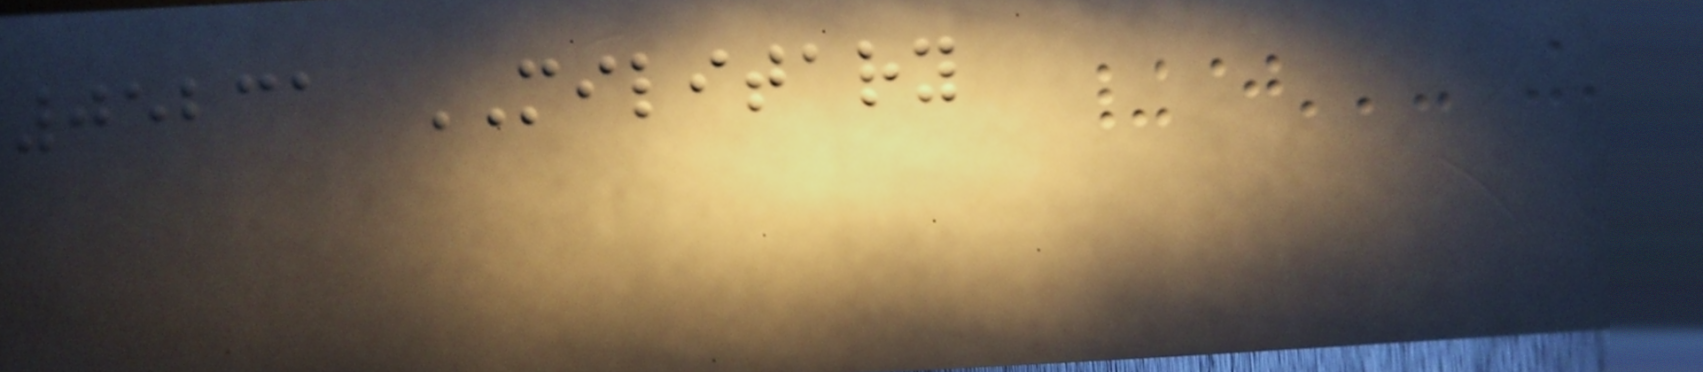05231 MILITARY
